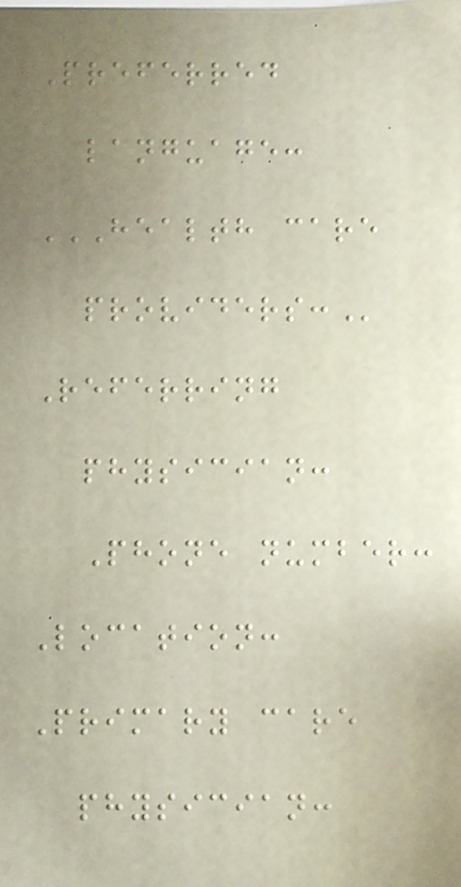Preferred
language:
HEALTH CARE
PROVIDERS:
Referring
physician:
Phone number:
Location:
Primary care
physician:
